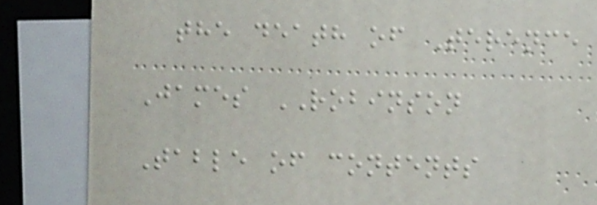the death of Terence
James ROBINSON
Table of contents
